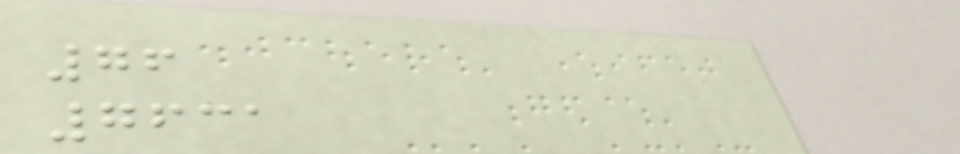76
7631
